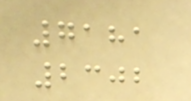7181
2302
